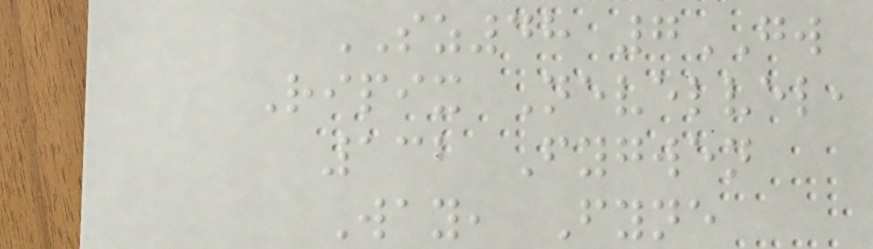SZ48 7GW
Ripix Nevelvel,
132 Fygwen
Way, Fyne
